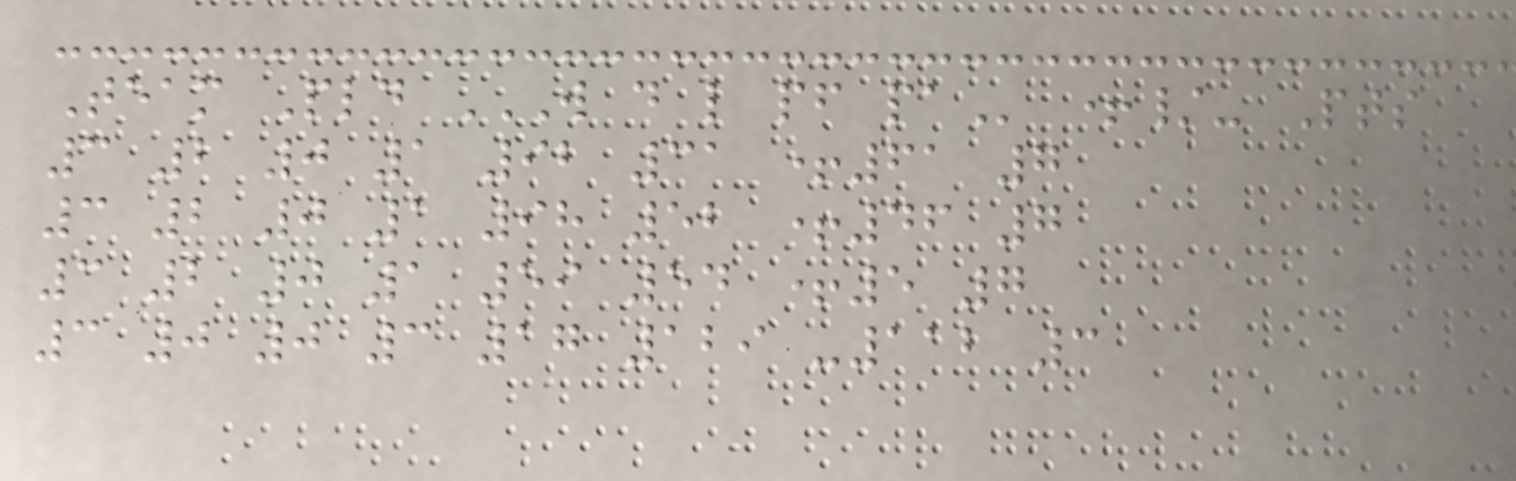Team Pld W D L PF PA +/- Pts
3 2 0 1 92 31 +61 7
3 2 0 1 98 52 +46 7
3 2 0 1 59 54 +5 7
3 0 0 3 17 129 -112 3
